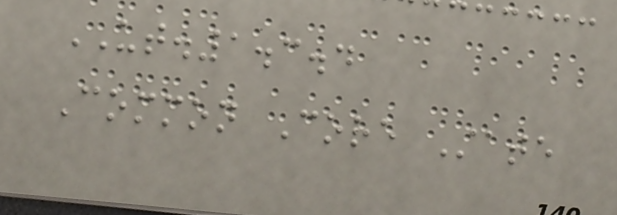UT.1.3.4
Common Core State
